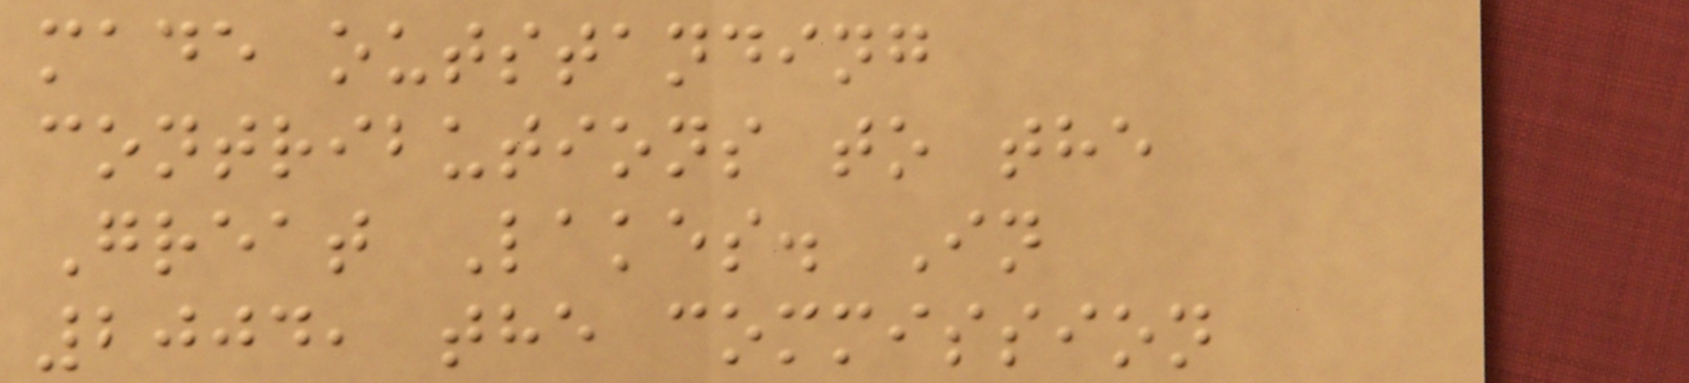made outstanding
contributions to the
Great Lakes. In
2004, the commission
